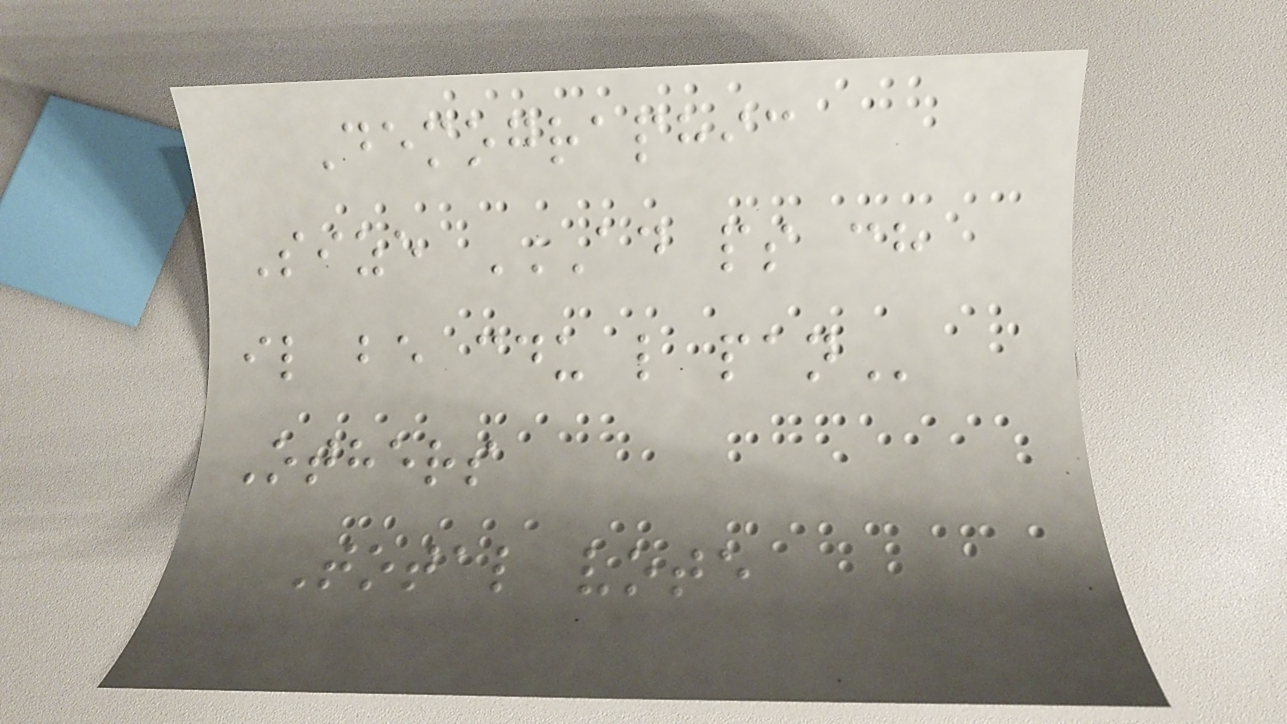Demographic
Size AD PS CH
IL BE CDU L PAN
Others
Total vote
